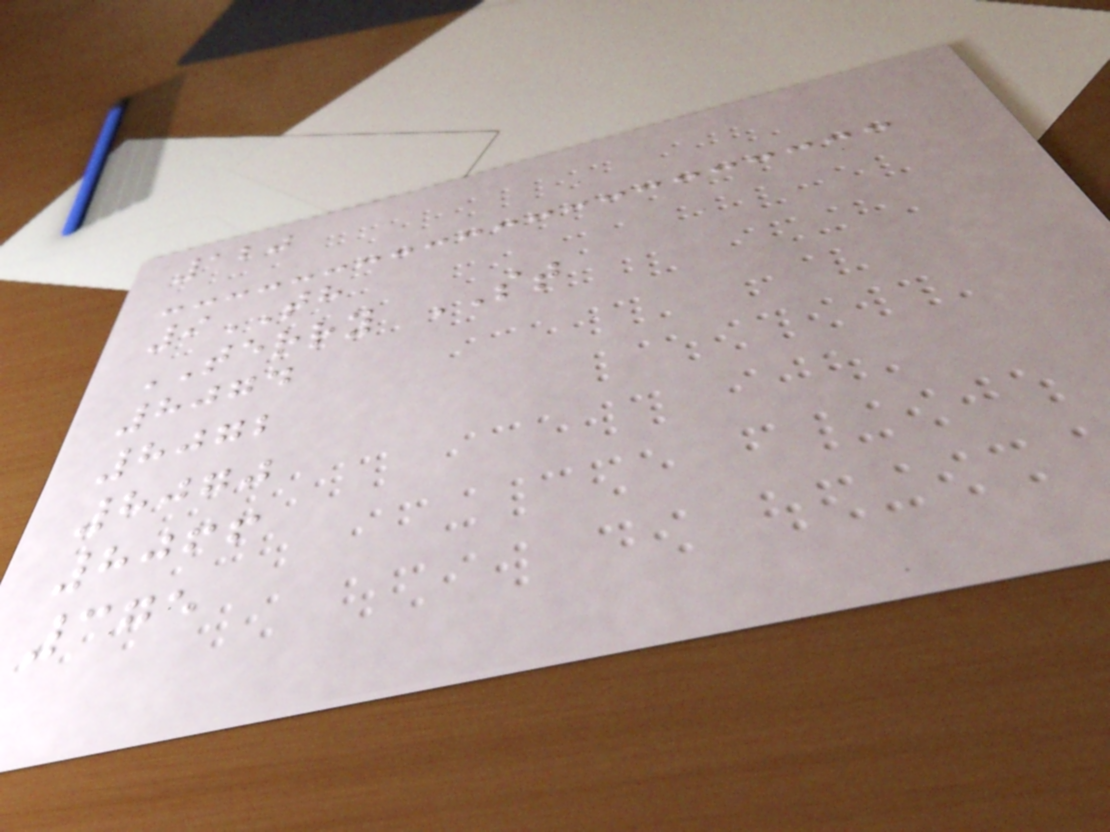120
9TH
TERRY ST
8074
8072
8070
8066
375
